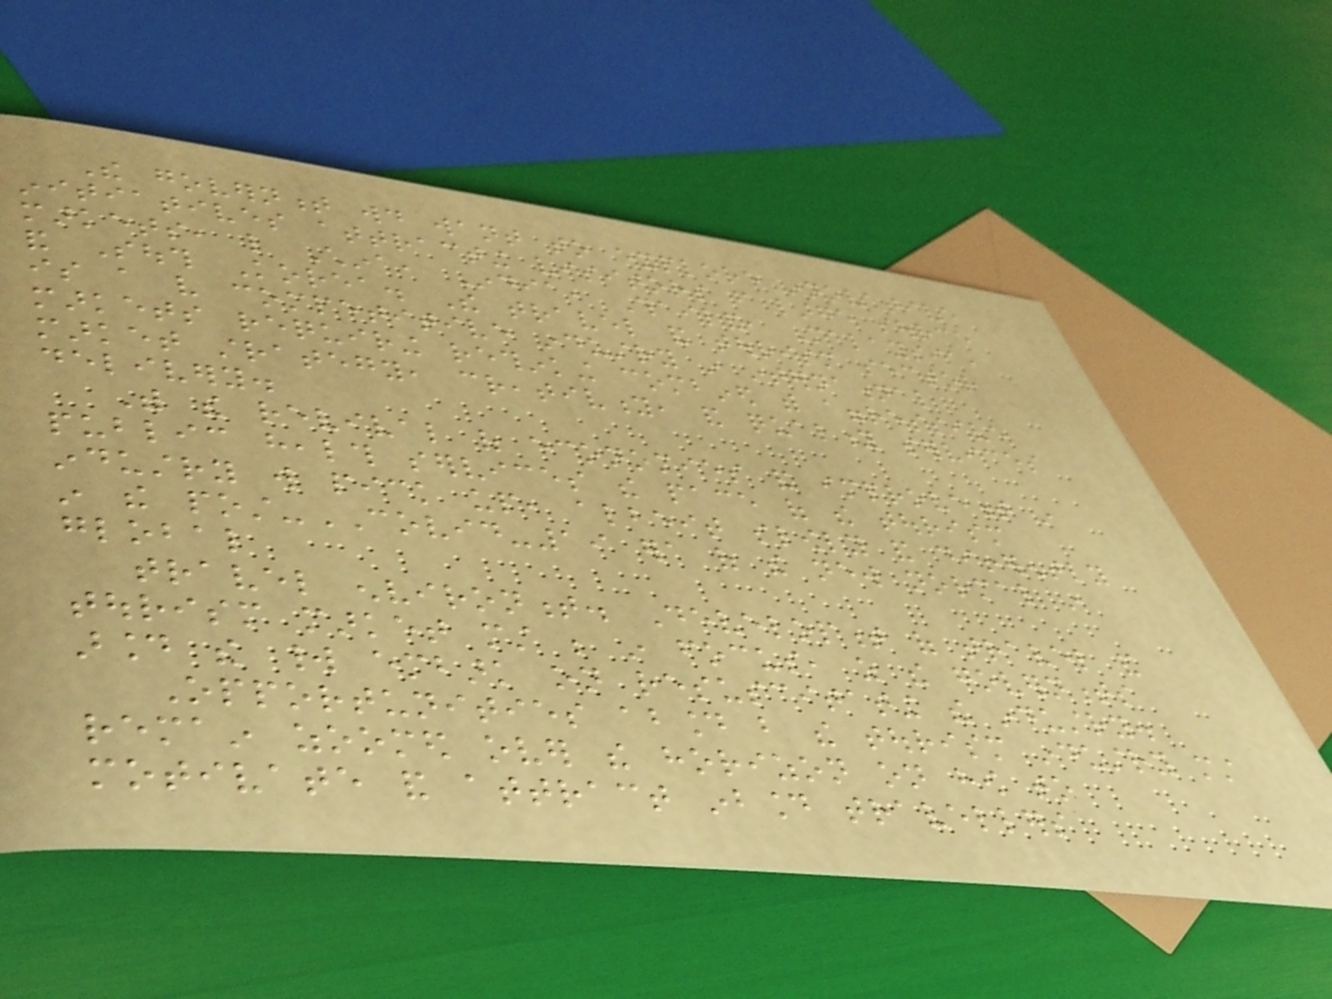The government would want to explore innovative
initiatives attracting visitors from large source
markets, like China, India, Thailand, Malaysia,
and South Korea. The travel and tourism sector
is a very competitive industry in international
markets requiring rethinking combined with aggressive
market strategy, creativity, and quality services
delivery.
With the revival of economies and improvement in
public health services the pace of the tourism
industry will pick up, albeit slowly and differently
in the post-COVID-19 era of the new normal in
global
travel environment. Development of travel and
tourism market must be in focus, as the governments
around the world embark on resuscitating the industry.
Opportunities abound but the tourism industry must
remain zoomed over the horizon on how to
motivate and attract inbound travellers
